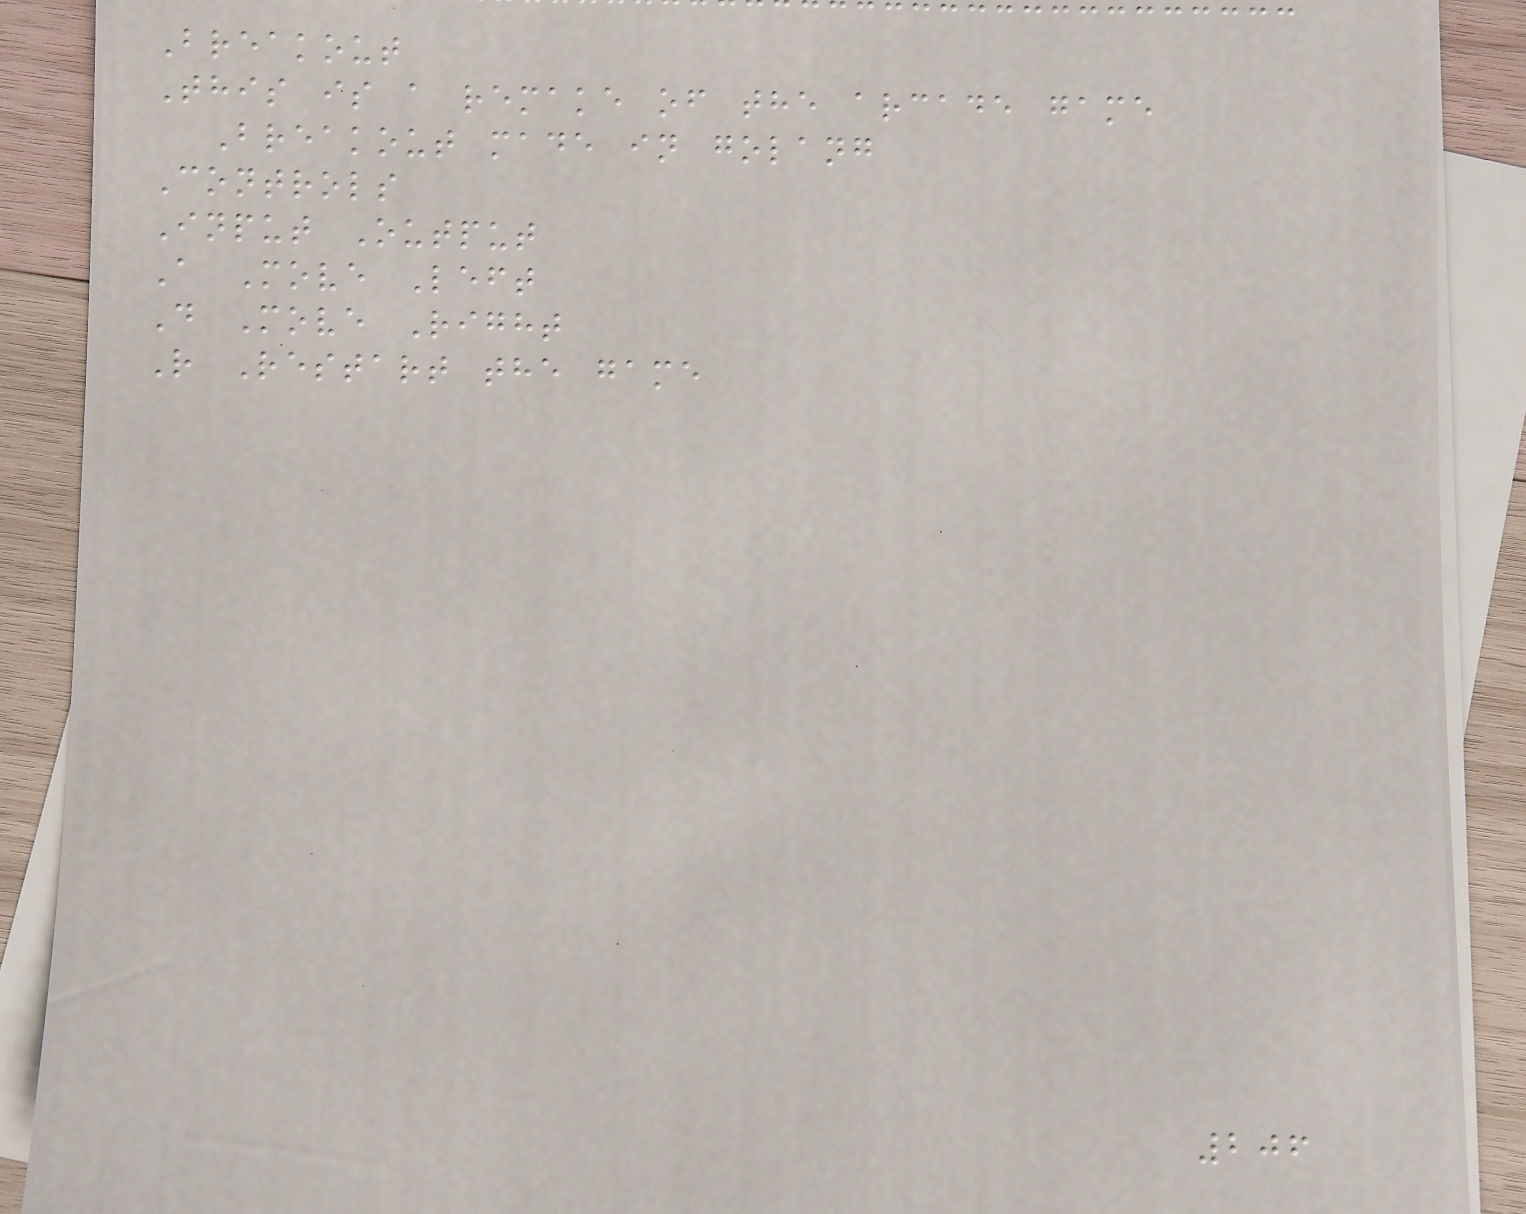Breakout
This is a remake of the arcade game
Breakout made in golang
Controls
Input Output
A Move Left
D Move Right
R Restart the game
206
